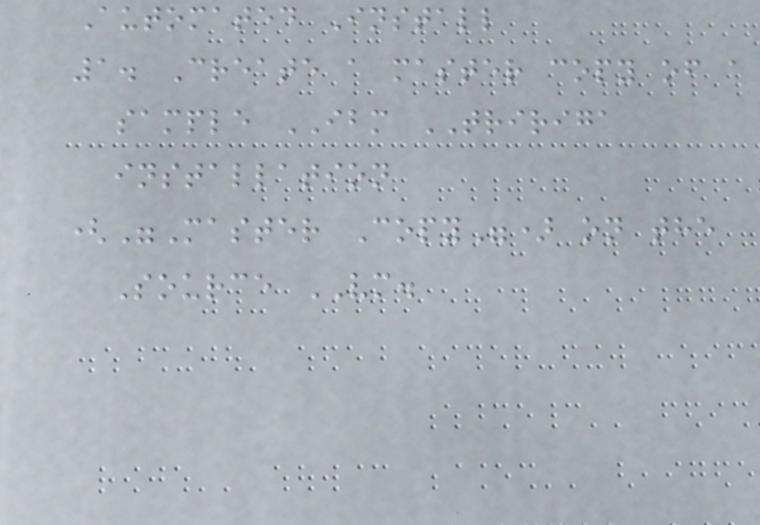Automated Install
1. Create a master copy of a
sample IBM TRIRIGA
installation
("Master Copy") on the
Source VM.
